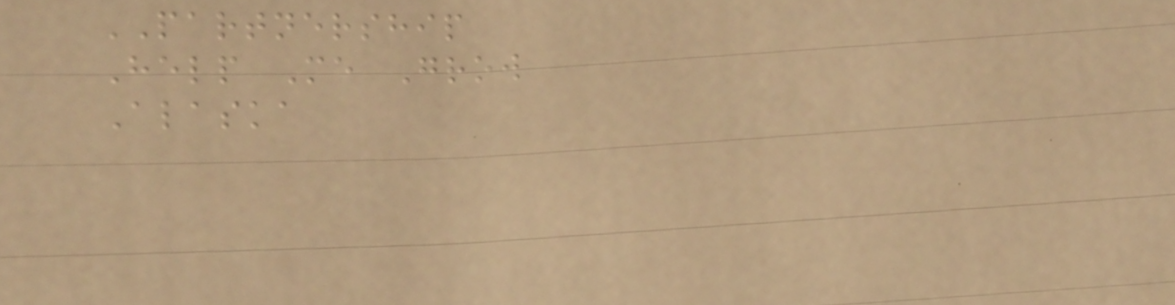PARTNERSHIP
Help Me Grow
Alaska
